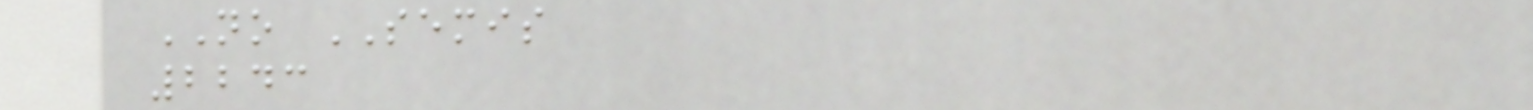NO SEMIS
2243
